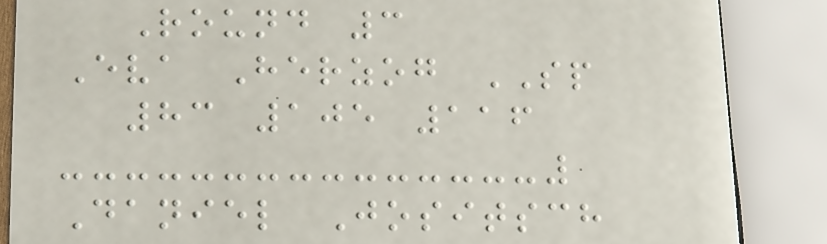Round 3
Eva Herzog SP
83 105 116
Daniel Jositsch
